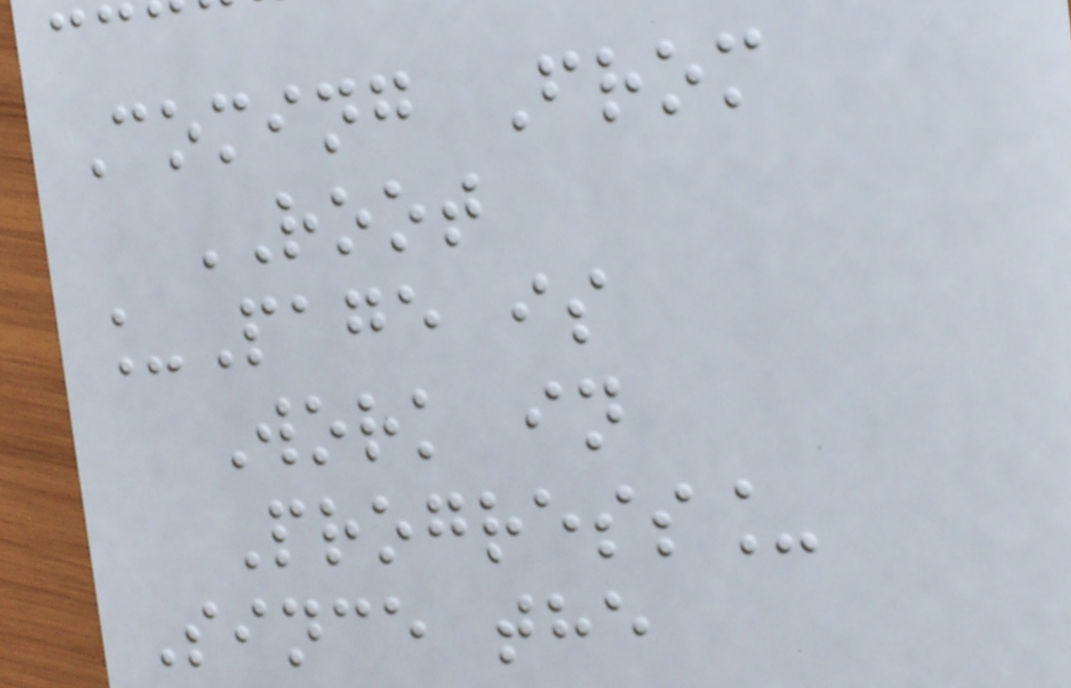Coming From
ROOT
_Page is
Work in
Progress_
Since the
